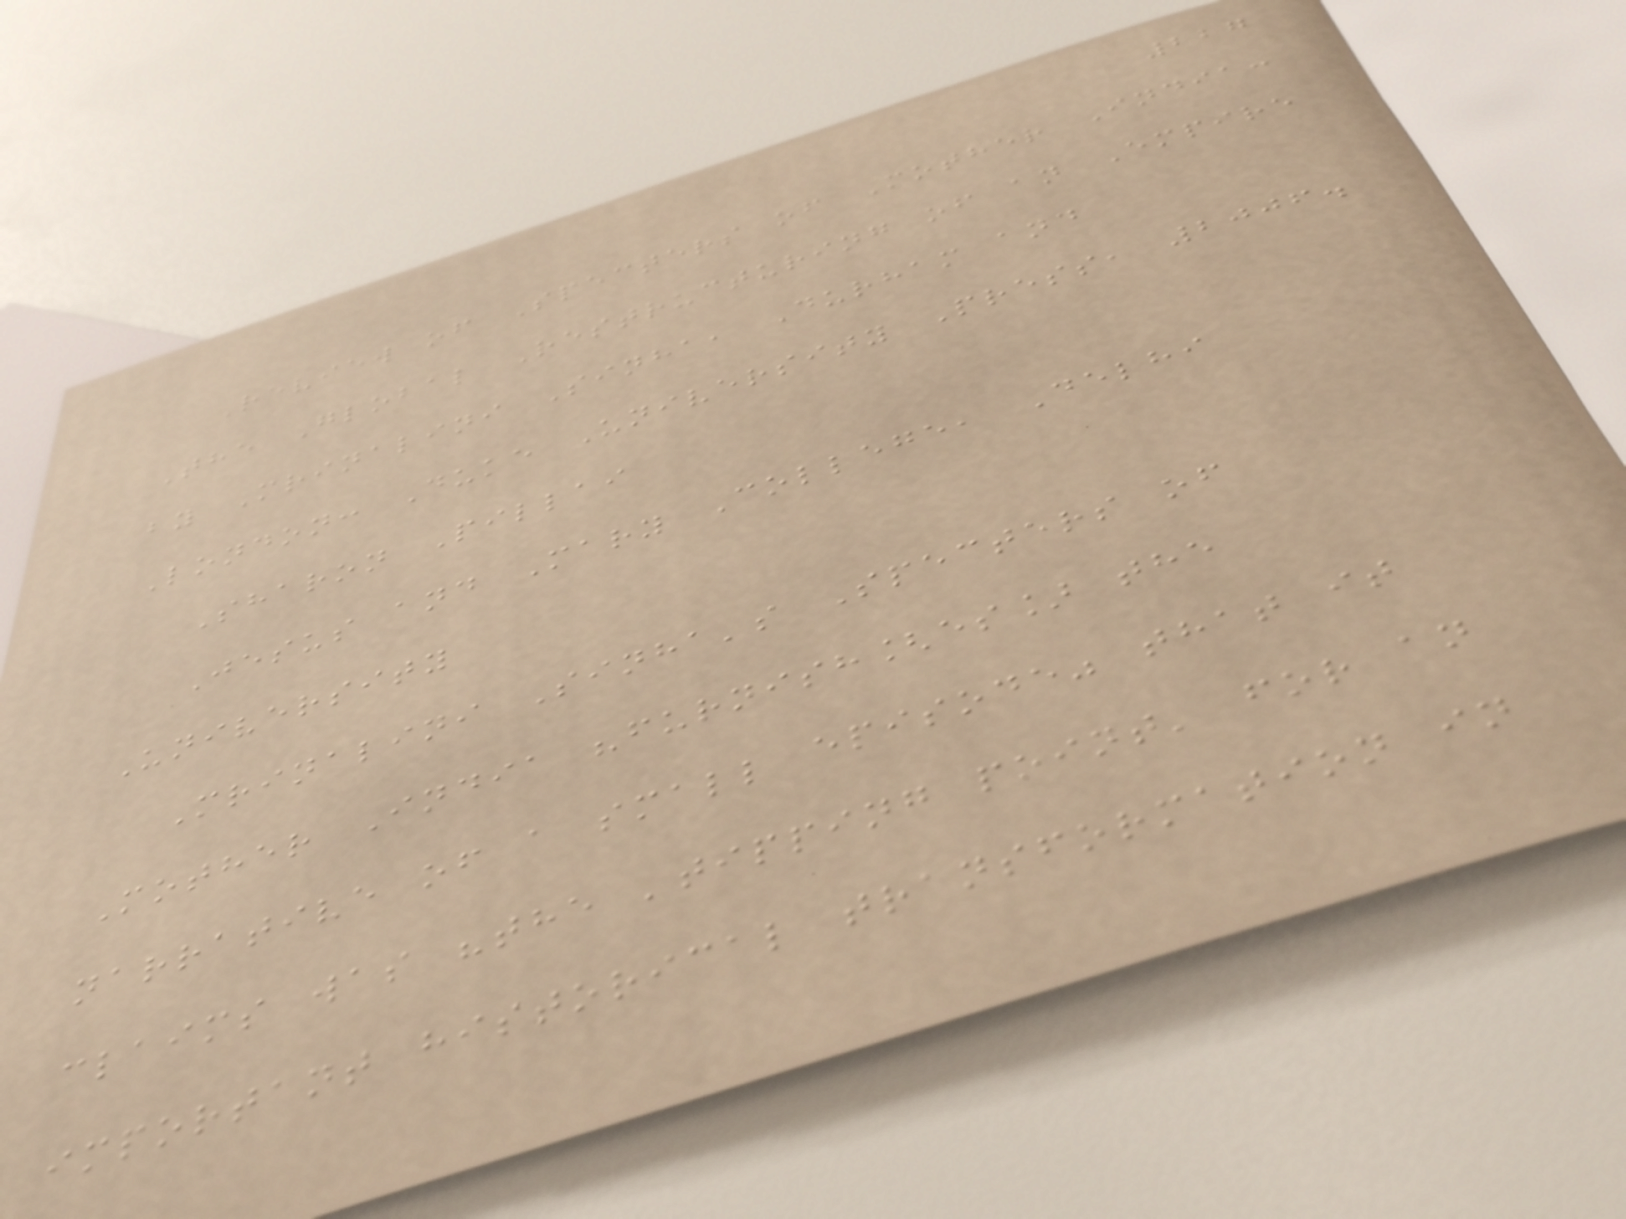227
Review of Specters of Mother India:
The Global Restructuring of an Empire
by Mrinalini Sinha, Durham and
London: Duke University Press, 2006.
Sharon Pillai
Jesus and Mary College, Delhi
University
Mrinalini Sinha's Specters of
Mother India "furnish[es] the
narrative of a small episode" that it
claims was "the 'tipping point' for an
important historical transformation in
